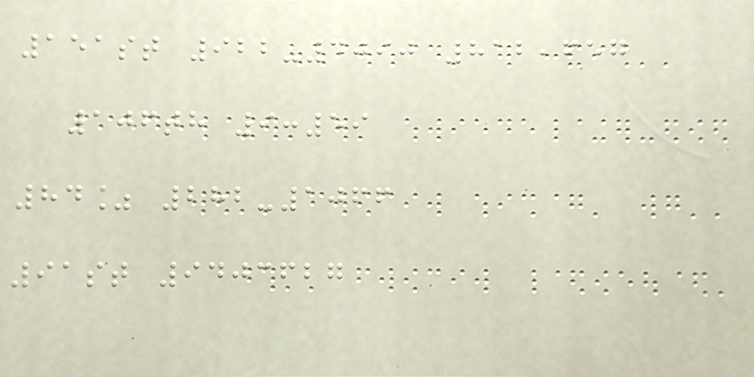151st 922-4090 812,657
106th 9:59
84% 282-1066
91st 9403627
